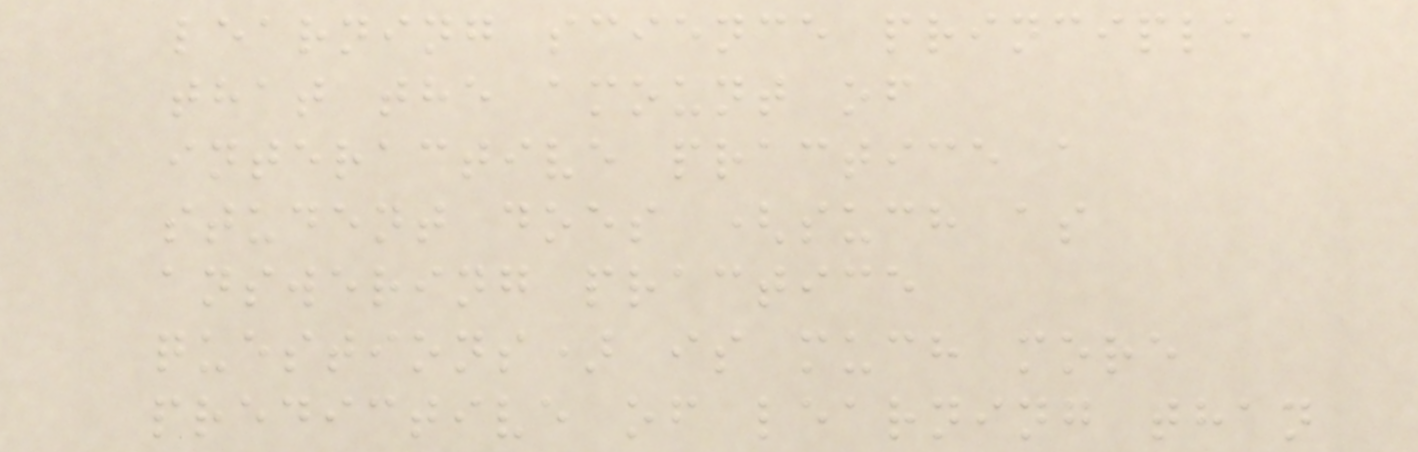learning science principle
that the amount of
interactive practice a
student does (such as
answering practice
questions) is much more
predictive of learning than
